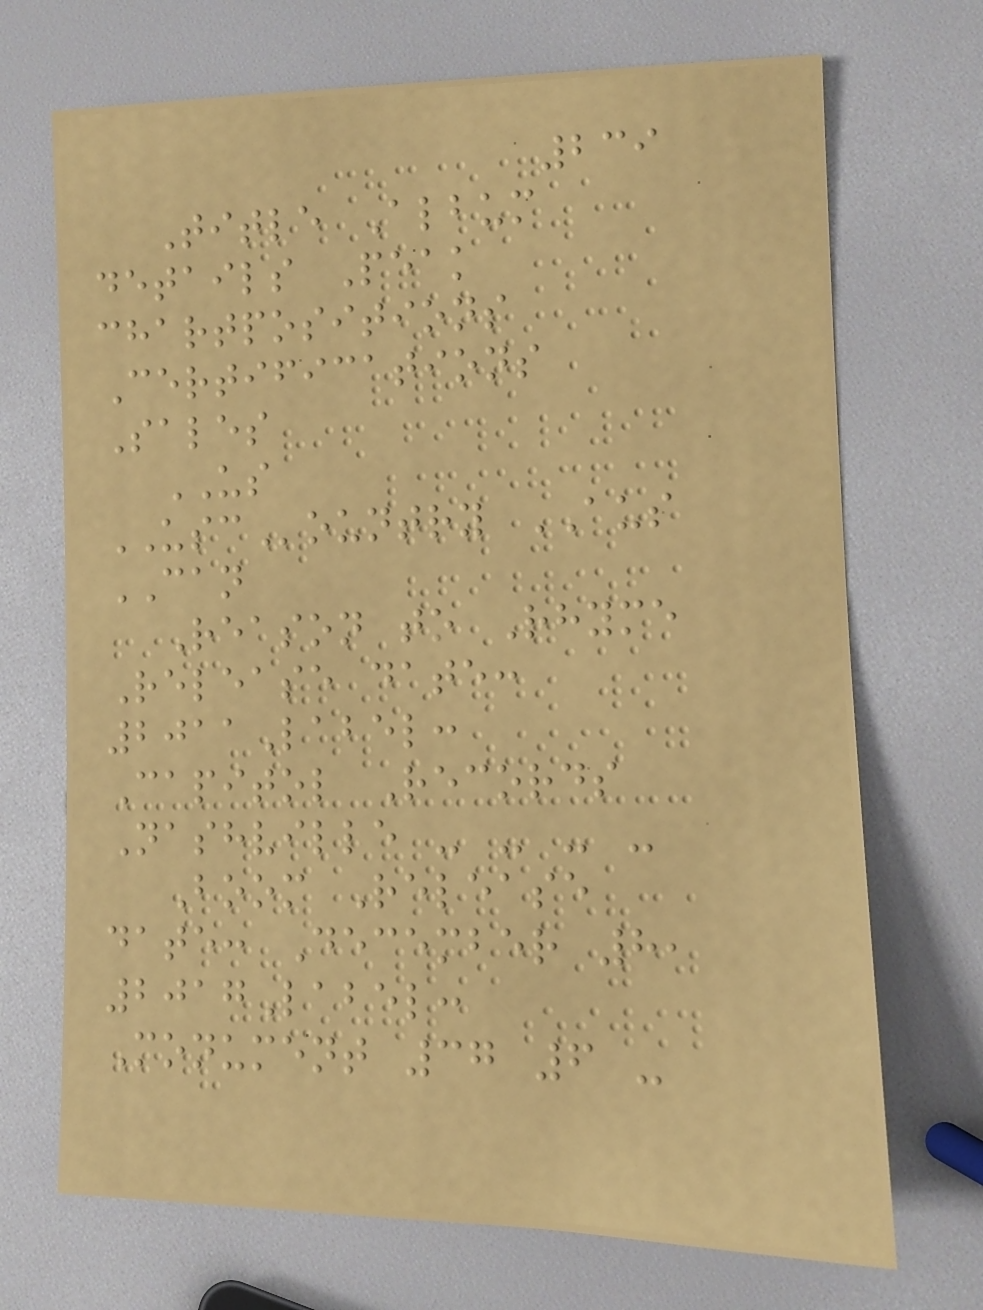239
Title Album
details Peak
chartpositions
Certifications
Sales
US
USCountry AUS
CAN
Reason to Rhyme
Release date:
2011Label:
Capitol Records
Nashville - - - -
Boom Release
date: December 8,
2017Label:
Monument 37 6 -
